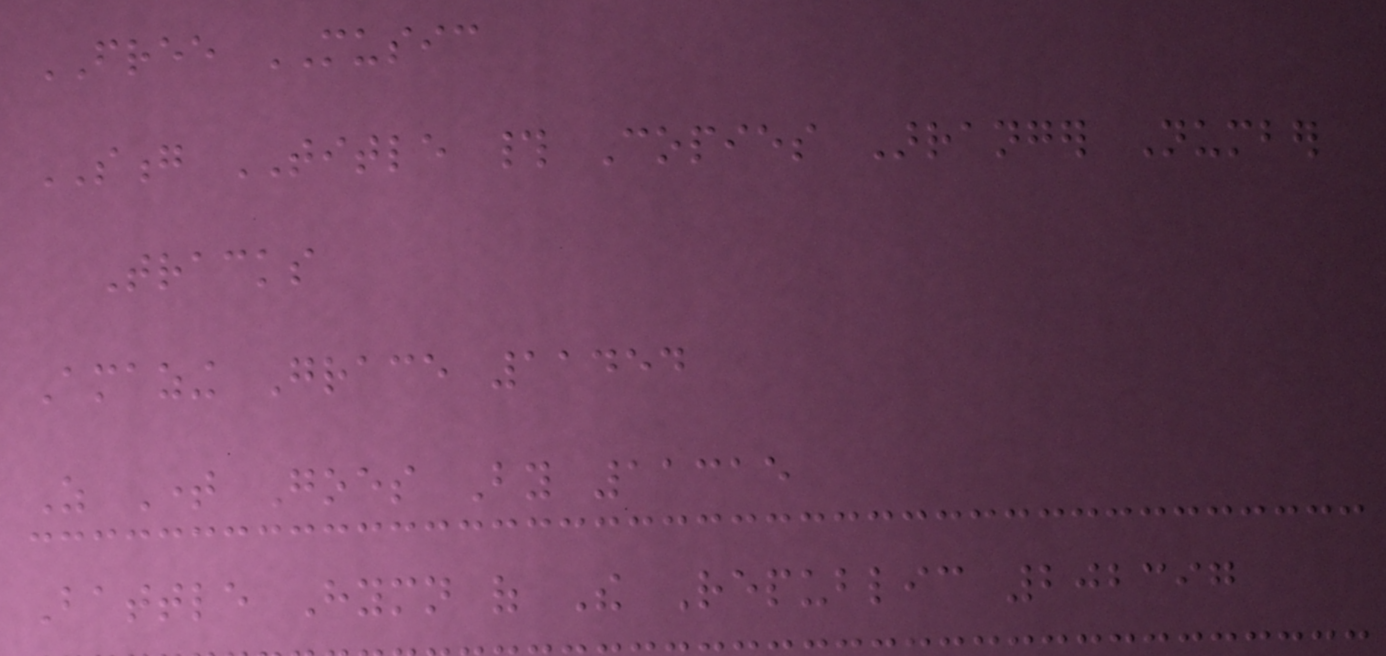FREE MUSIC
SONG TITLE # Copies Arranger Number
Tracks
Amazing Grace 11454
As Time Goes By 11315
Battle Hymn of The Republic 202397
